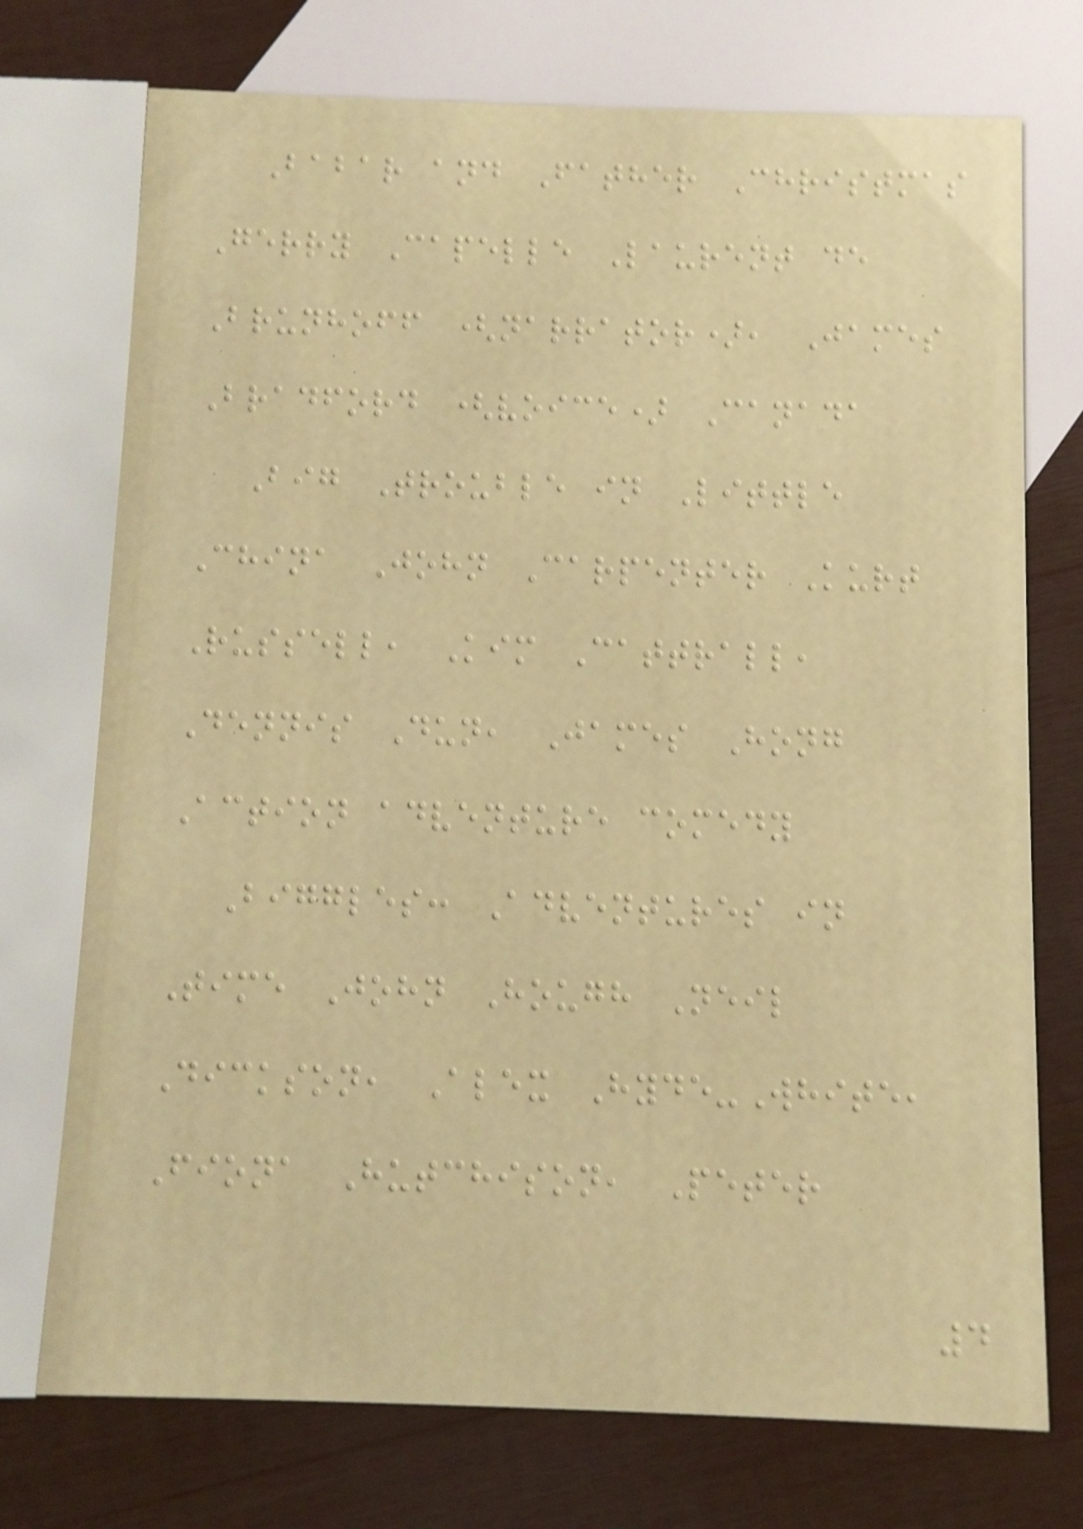Babar and Father Christmas
Gerry Capelle Laurent de
Brunhoff (narrator), James
Bradford (voice) Canada
Big Trouble in Little
China John Carpenter Kurt
Russell, Kim Cattrall,
Dennis Dun, James Hong
Action adventure comedy
Biggles: Adventures in
Time John Hough Neil
Dickson, Alex Hyde-White,
Fiona Hutchison, Peter
4
